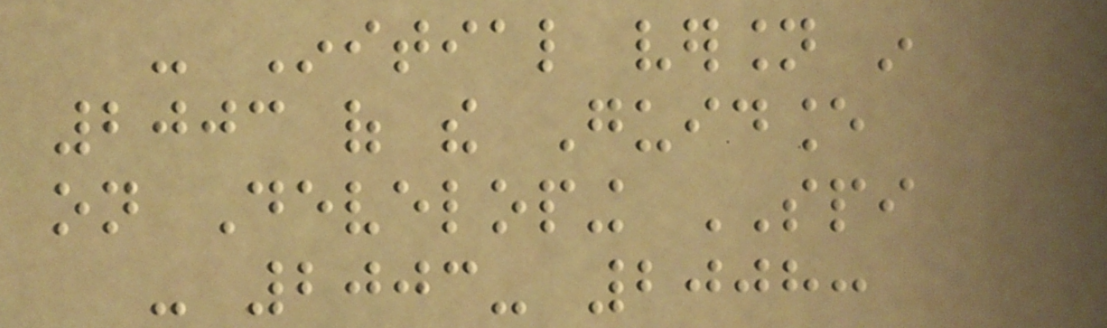- Initial version in
2003 of the Guidance
on Developing SPI
- 2003- 2008:
